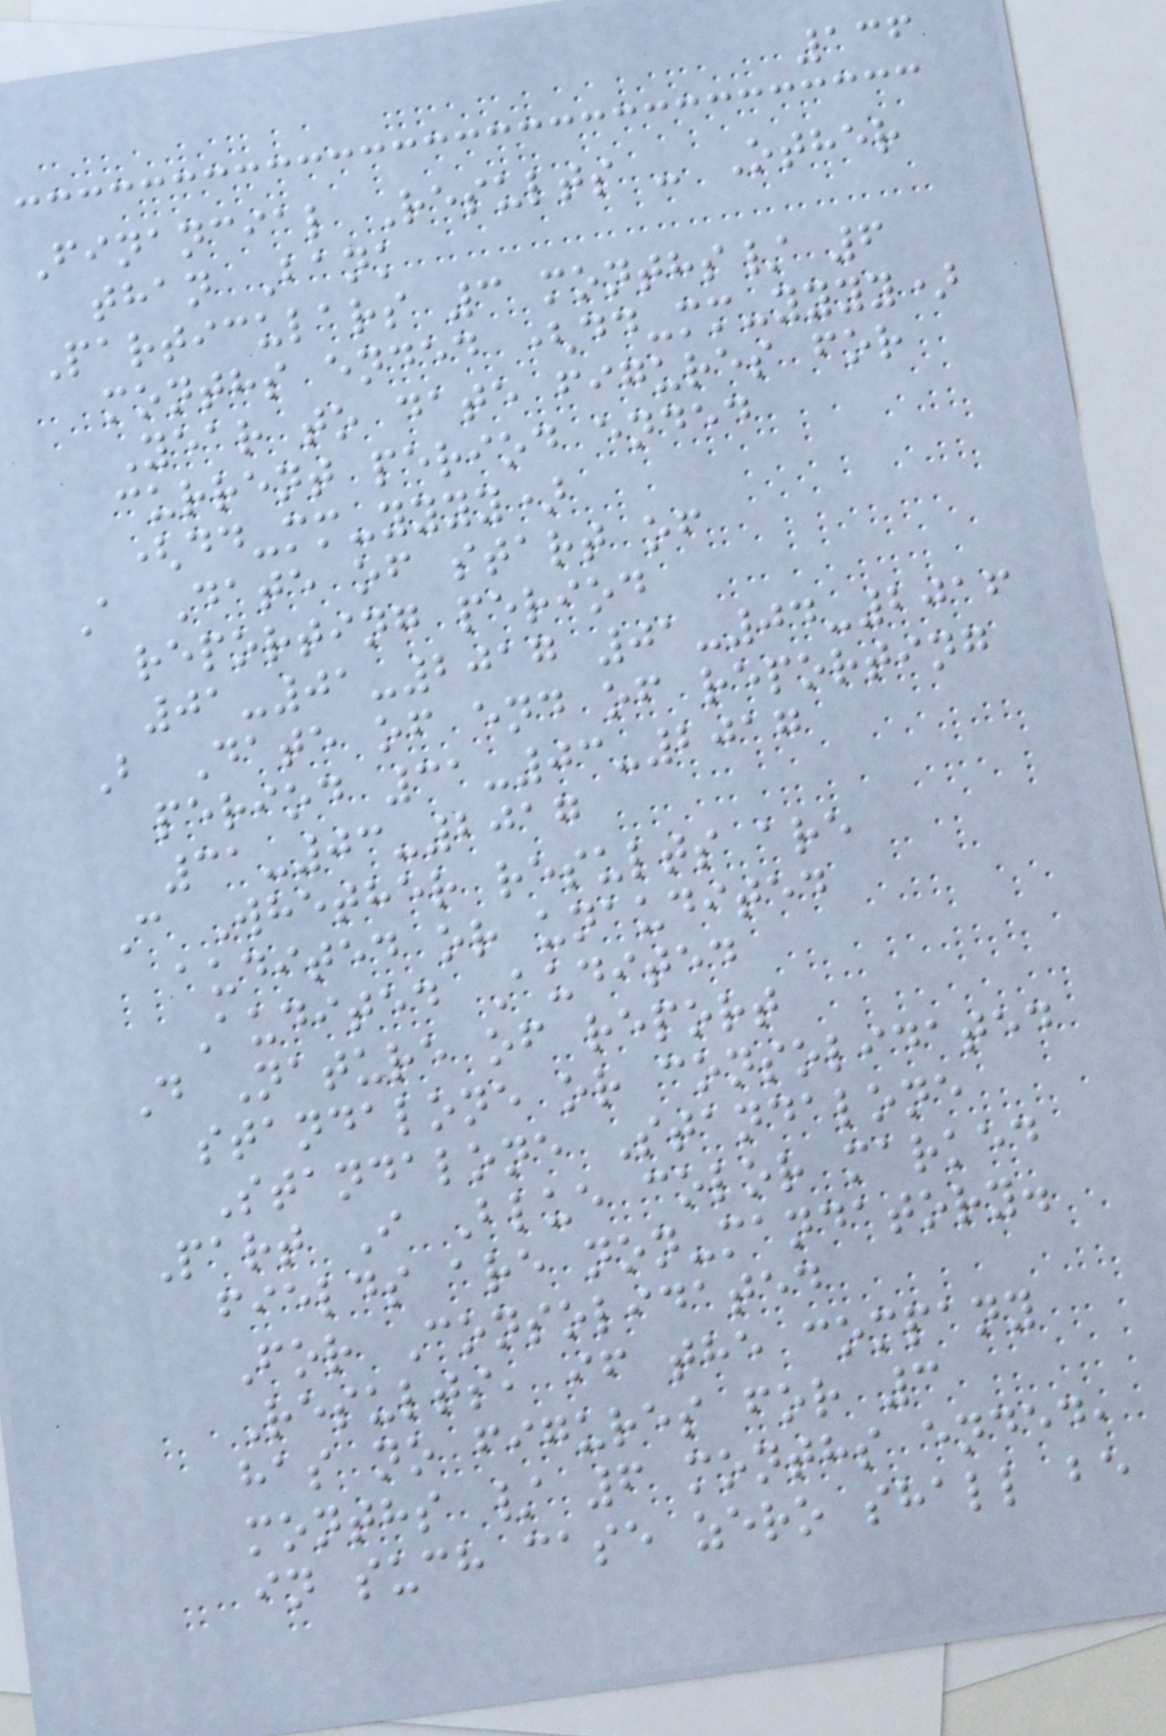136
Financial Results - Other
than Bank
Particulars 3 months/ 6
months ended (dd-mm-yyyy)
Year to date figures for
current period ended
(dd-mm-yyyy)
A Date of start of
reporting period
01-01-2017 01-04-2016
B Date of end of reporting
period 31-03-2017
31-03-2017
C Whether results are
audited or unaudited
Audited Audited
D Nature of report
standalone or consolidated
Standalone Standalone
Part I Blue color marked
fields are non-mandatory.
For Consolidated
Results, if the company
has no figures for 3
months / 6 months ended,
in such case zero shall be
